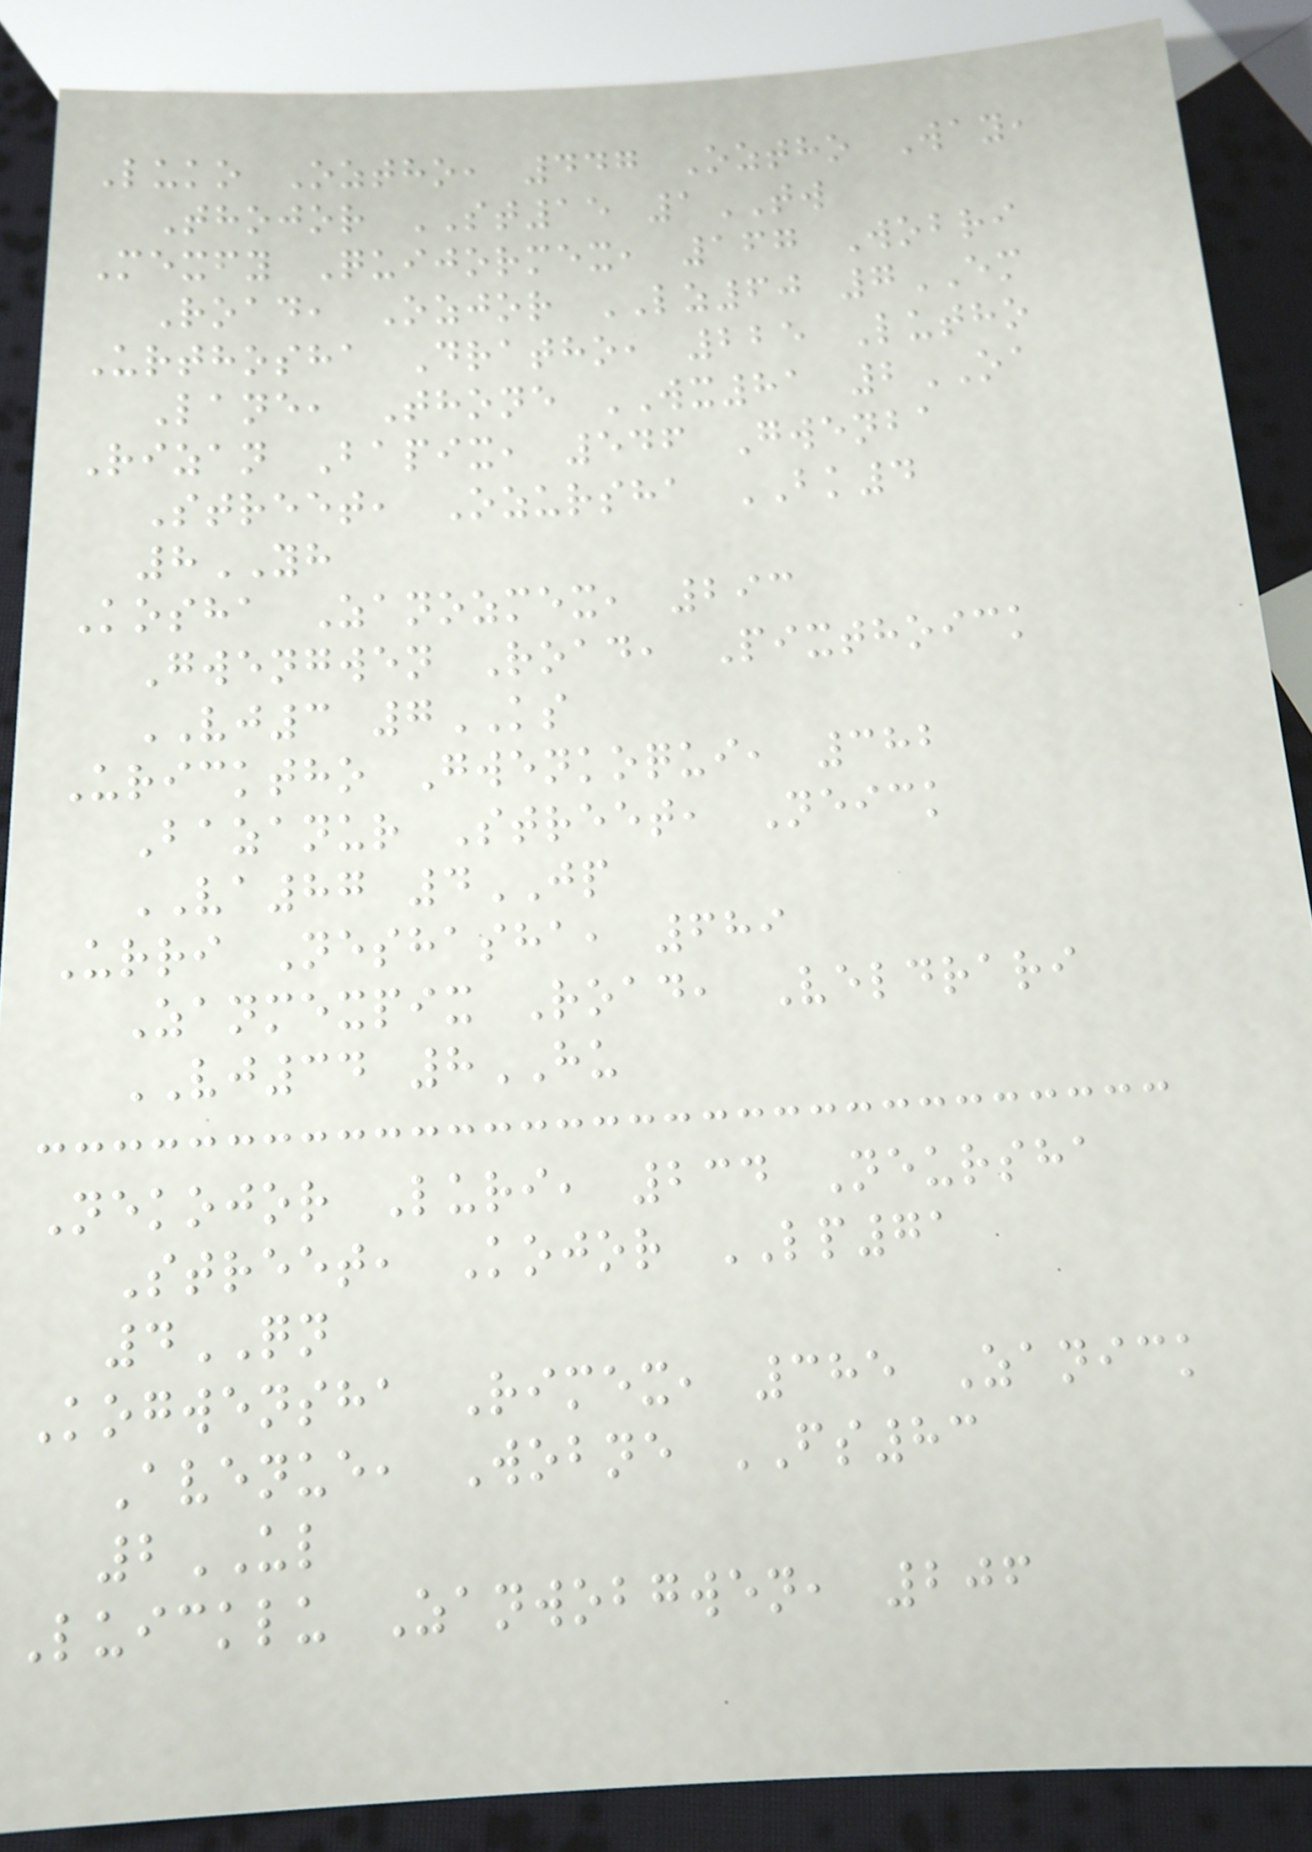Luko Oztho, 447 Oztho Way,
Thojor ST15 1TW
Mexfy Quijormex, 167 Wobri
Road, Ozjor LZ60 7EM
Urthosha Dratho, 225 Lutho
Lane, Thone WX81 2OA
Rizan Bapix, 546 Gwenba
Street, Ozursha BK4
8YH
Kosha Zanozmex, 293
Gwengwen Road, Pixthoick
VJ3 7KS
Uricktho Gwenkoqui, 382
Bazanur Street, Neick
VA87 4JP
Urri Neshasha, 689
Zanmexpix Road, Veldrari
VJ34 8HU
Nekojor Luri, 234 Neursha
Street, Kojor LP71
4QN
Kogwensha Rimex, 385 Zanick
Avenue, Wobne FS83
2UL
Luicklu Zanwobgwen, 206
